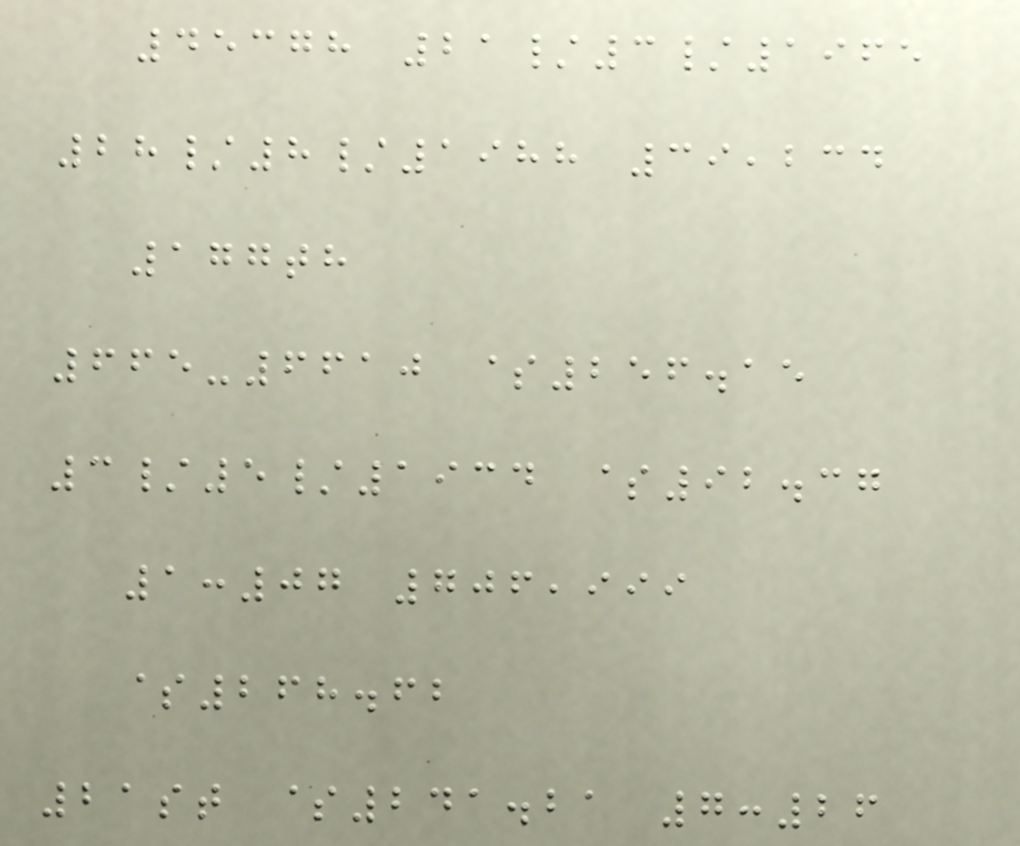45378 21/3/1965
28/8/1988 39,234
177th
665-6610 $256.15
3/5/1934 $92.37
1:07 706,999
$268.62
21st $241.21 7:26
